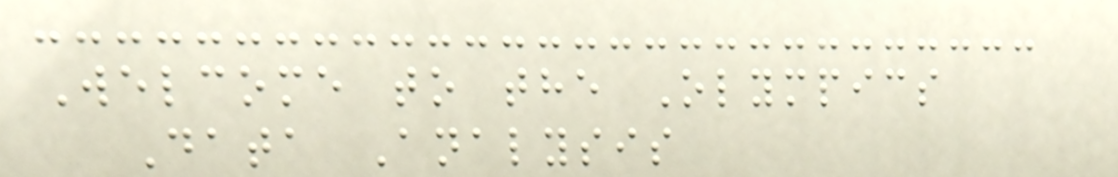Welcome to the Olympics
Data Analysis
